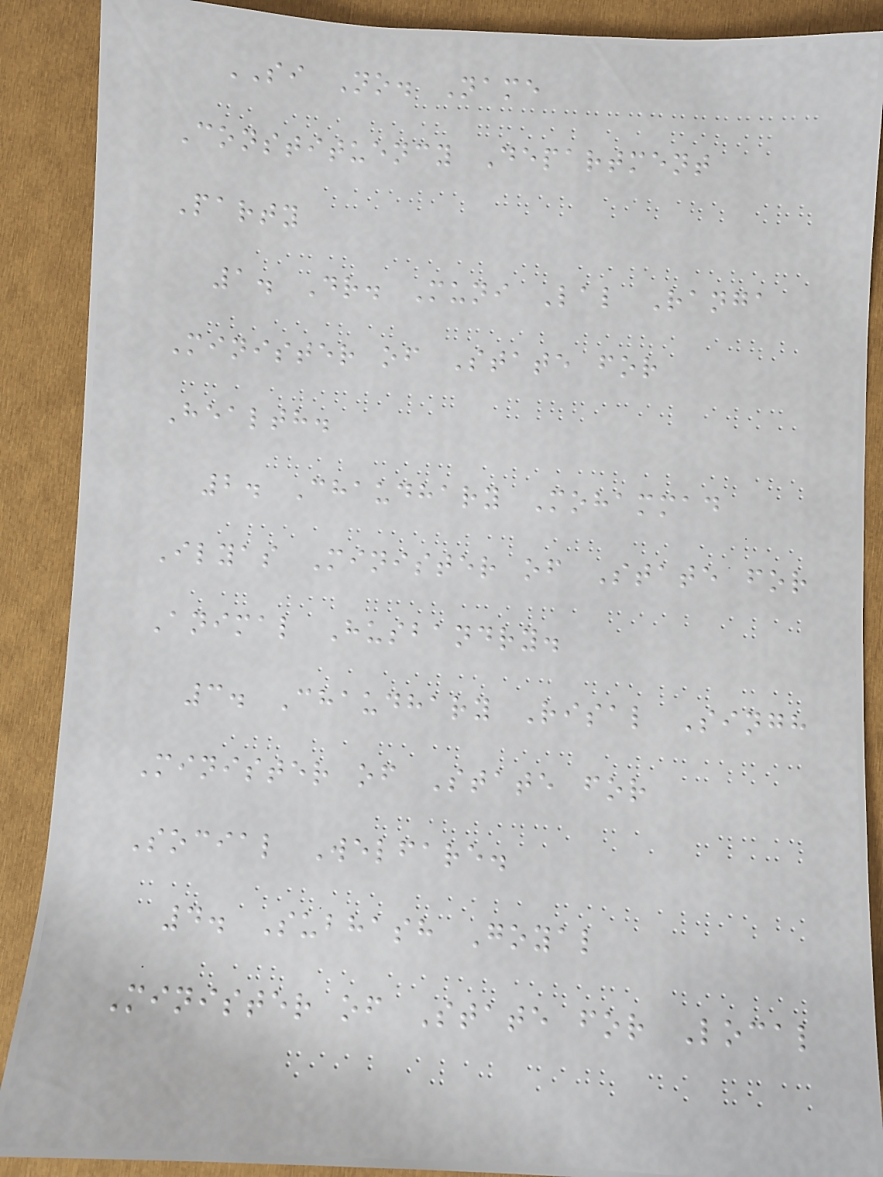SI No. Name
Constituency Department
Party
1. Dr. Muni Lal Ranga
Minister of State for
Health.
2. Chaudhary Mohammad
Ilyas Minister of State for
Animal Husbandry.
3. Chaudhary Risal Singh
Minister of State for
Social Welfare.
4. Subhash Goyal
Minister of State for Local
